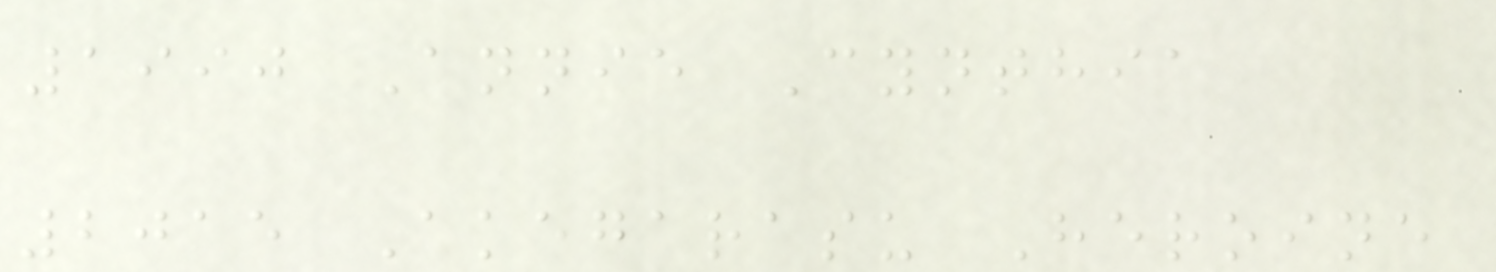1990 Annie Cynthia
2015 Akegarasu Heroine
